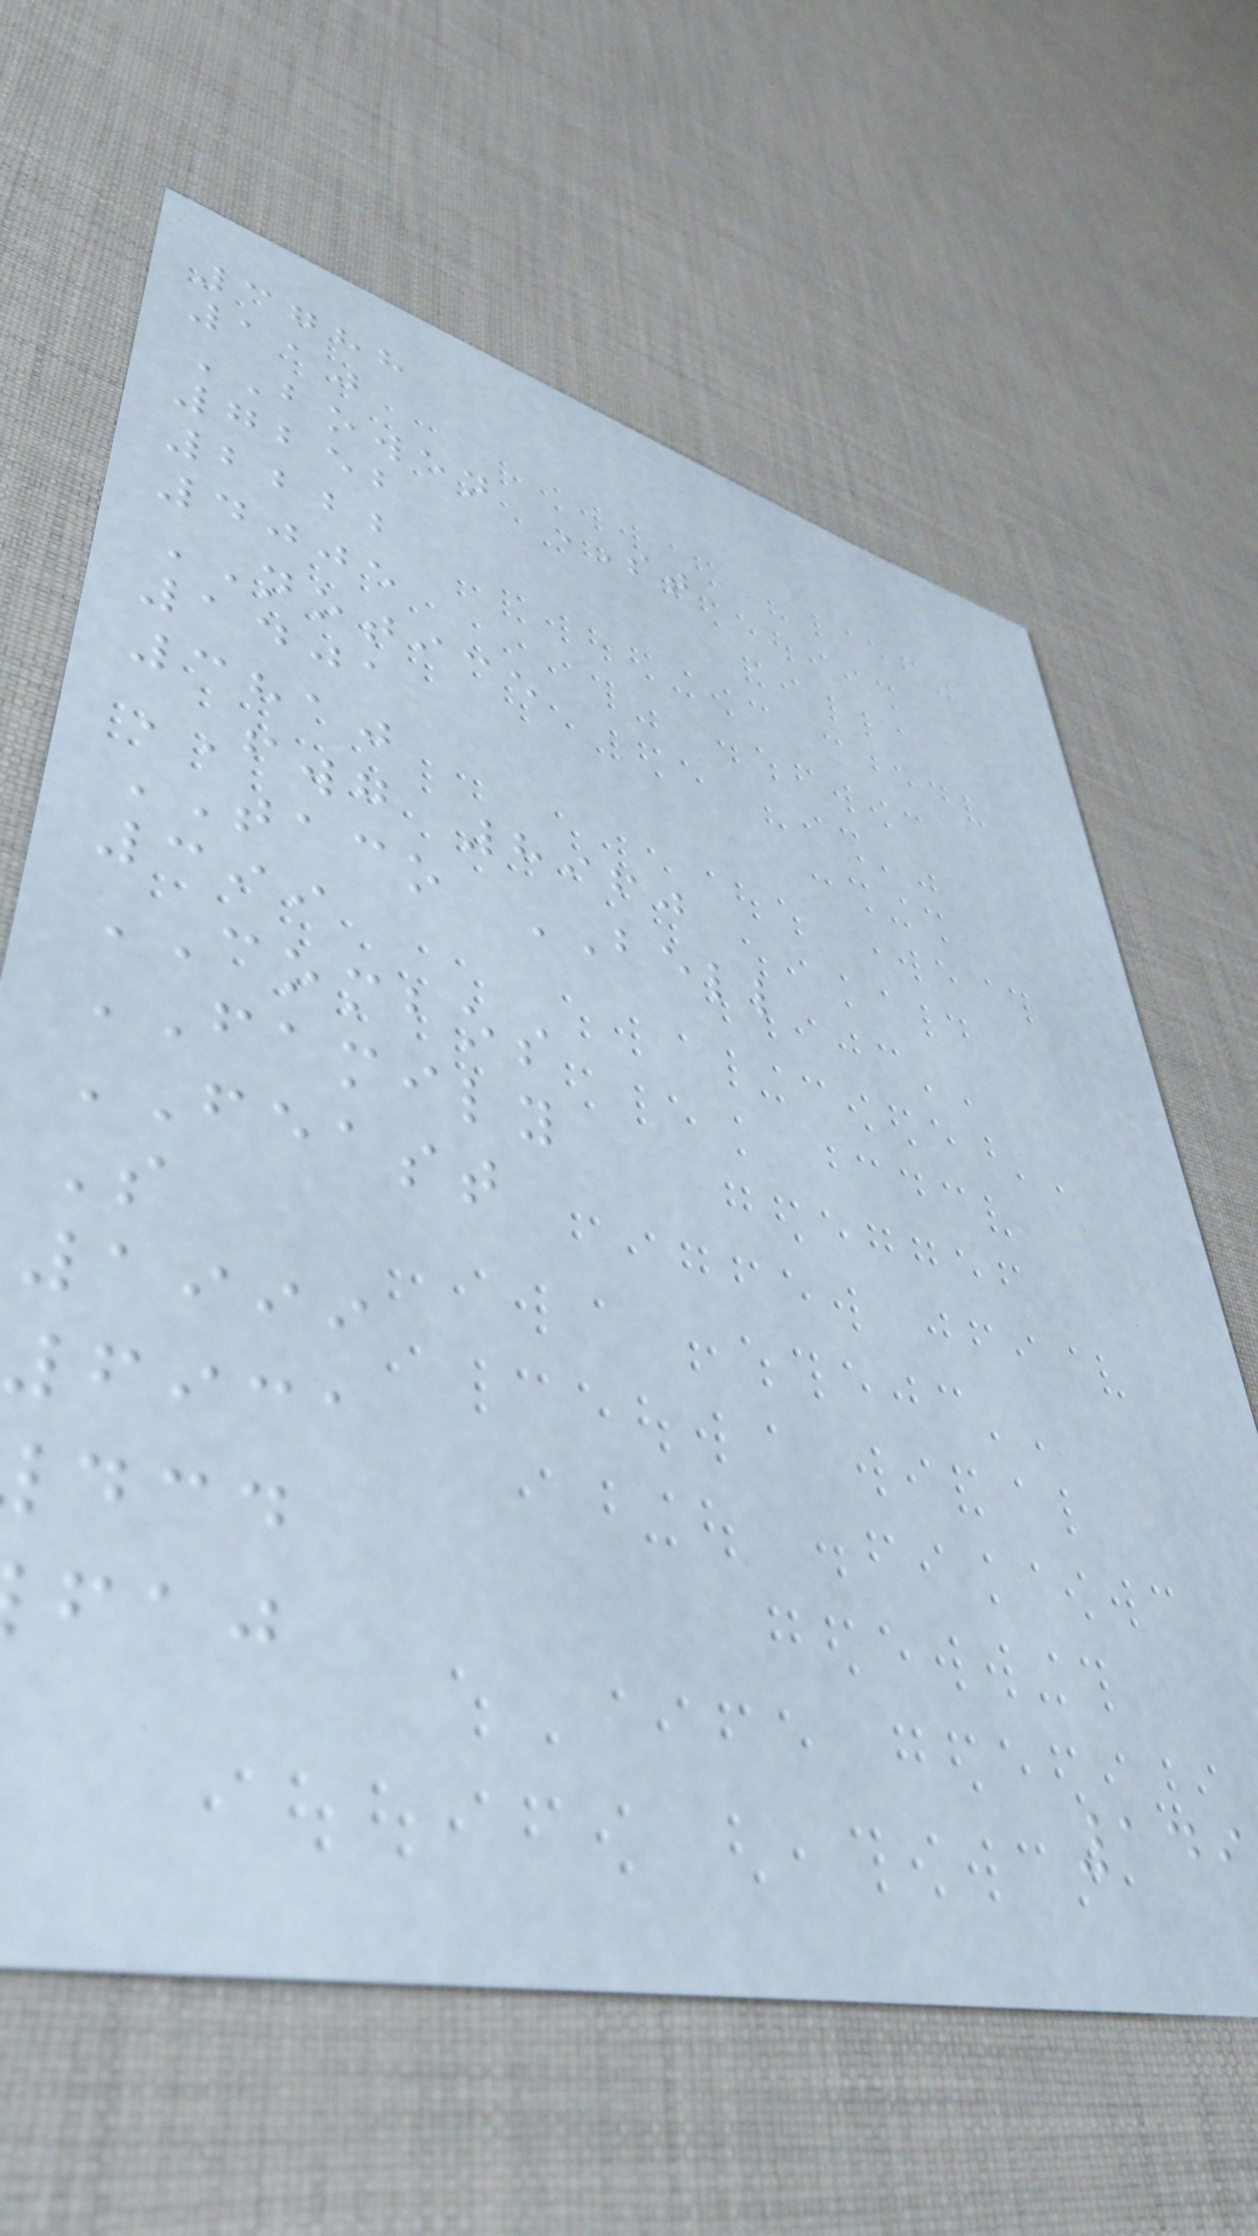3788
110
BOWEN ST
7252
2222
4005
NOTICE
1401
3810
FWG 8960
TACO BELL
399
COMBOS
FAMILY
FEAST
S
1999
6931
149
